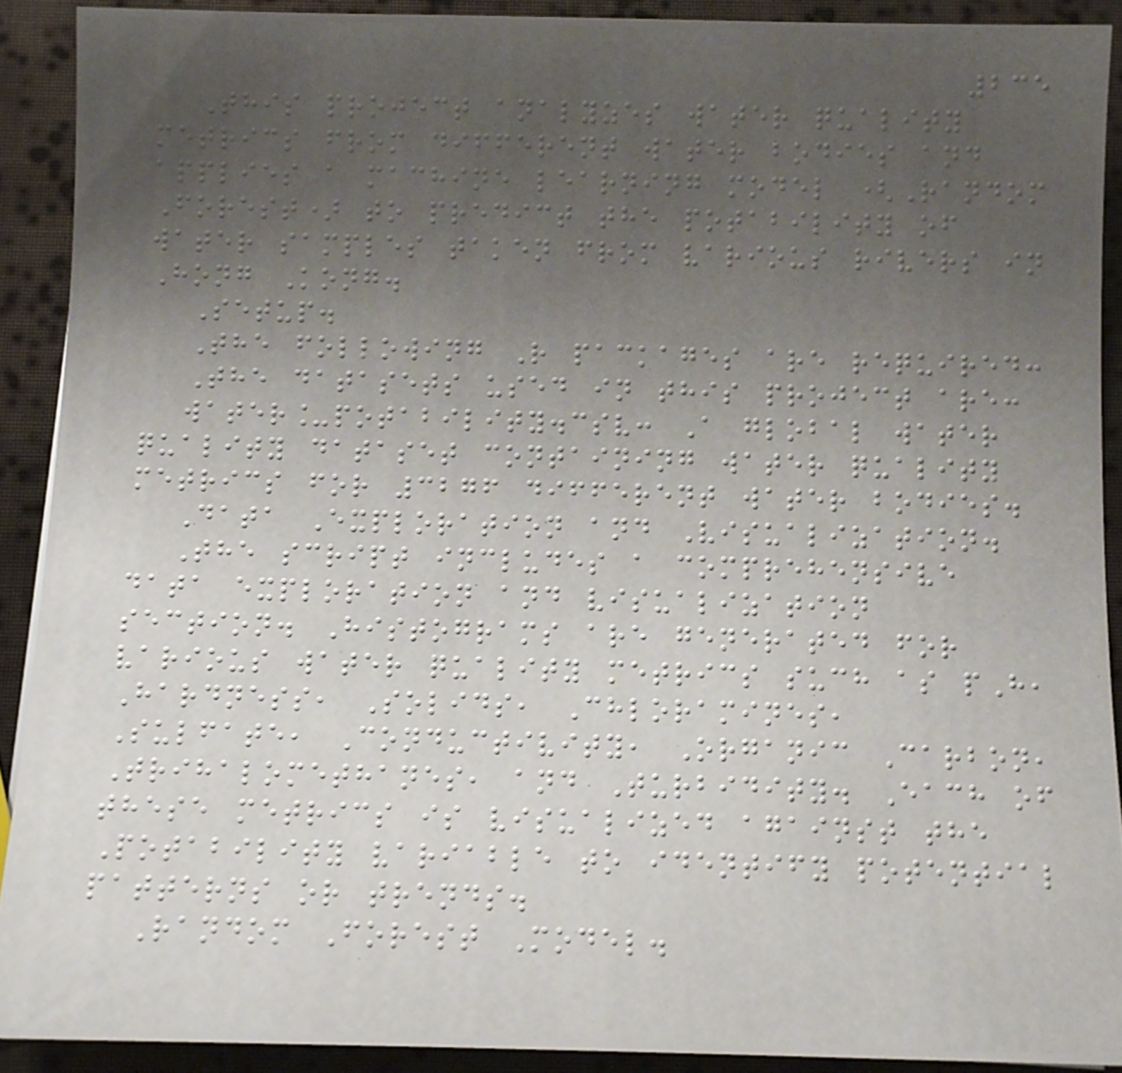235
This project analyzes water quality
metrics from different water bodies and
applies a machine learning model (Random
Forest) to predict the potability of
water samples taken from various rivers in
Hong Kong.
Setup.
The following R packages are required:
The datasets used in this project are:
water_potability.csv: A global water
quality dataset containing water quality
metrics for 3276 different water bodies.
Data Exploration and Visualization.
The script includes a comprehensive
data exploration and visualization
section. Histograms are generated for
various water quality metrics such as pH,
Hardness, Solids, Chloramines,
Sulfate, Conductivity, Organic Carbon,
Trihalomethanes, and Turbidity. Each of
these metrics is visualized against the
Potability variable to identify potential
patterns or trends.
Random Forest Model.
